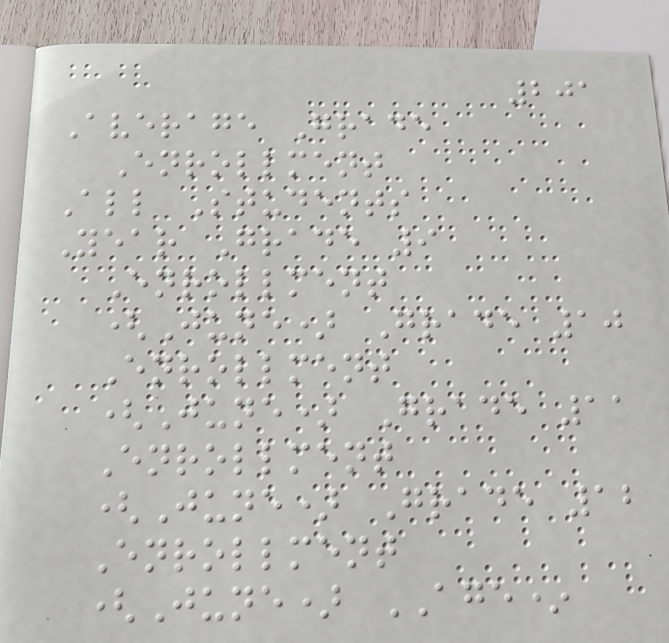201
Average Grade
Enrollment
All Students
Year Grade 9
Enrollment
(June) Grade 10
Enrollment
(June) Grade 11
Enrollment
(June) Grade 12
Enrollment
(June) AGE*
